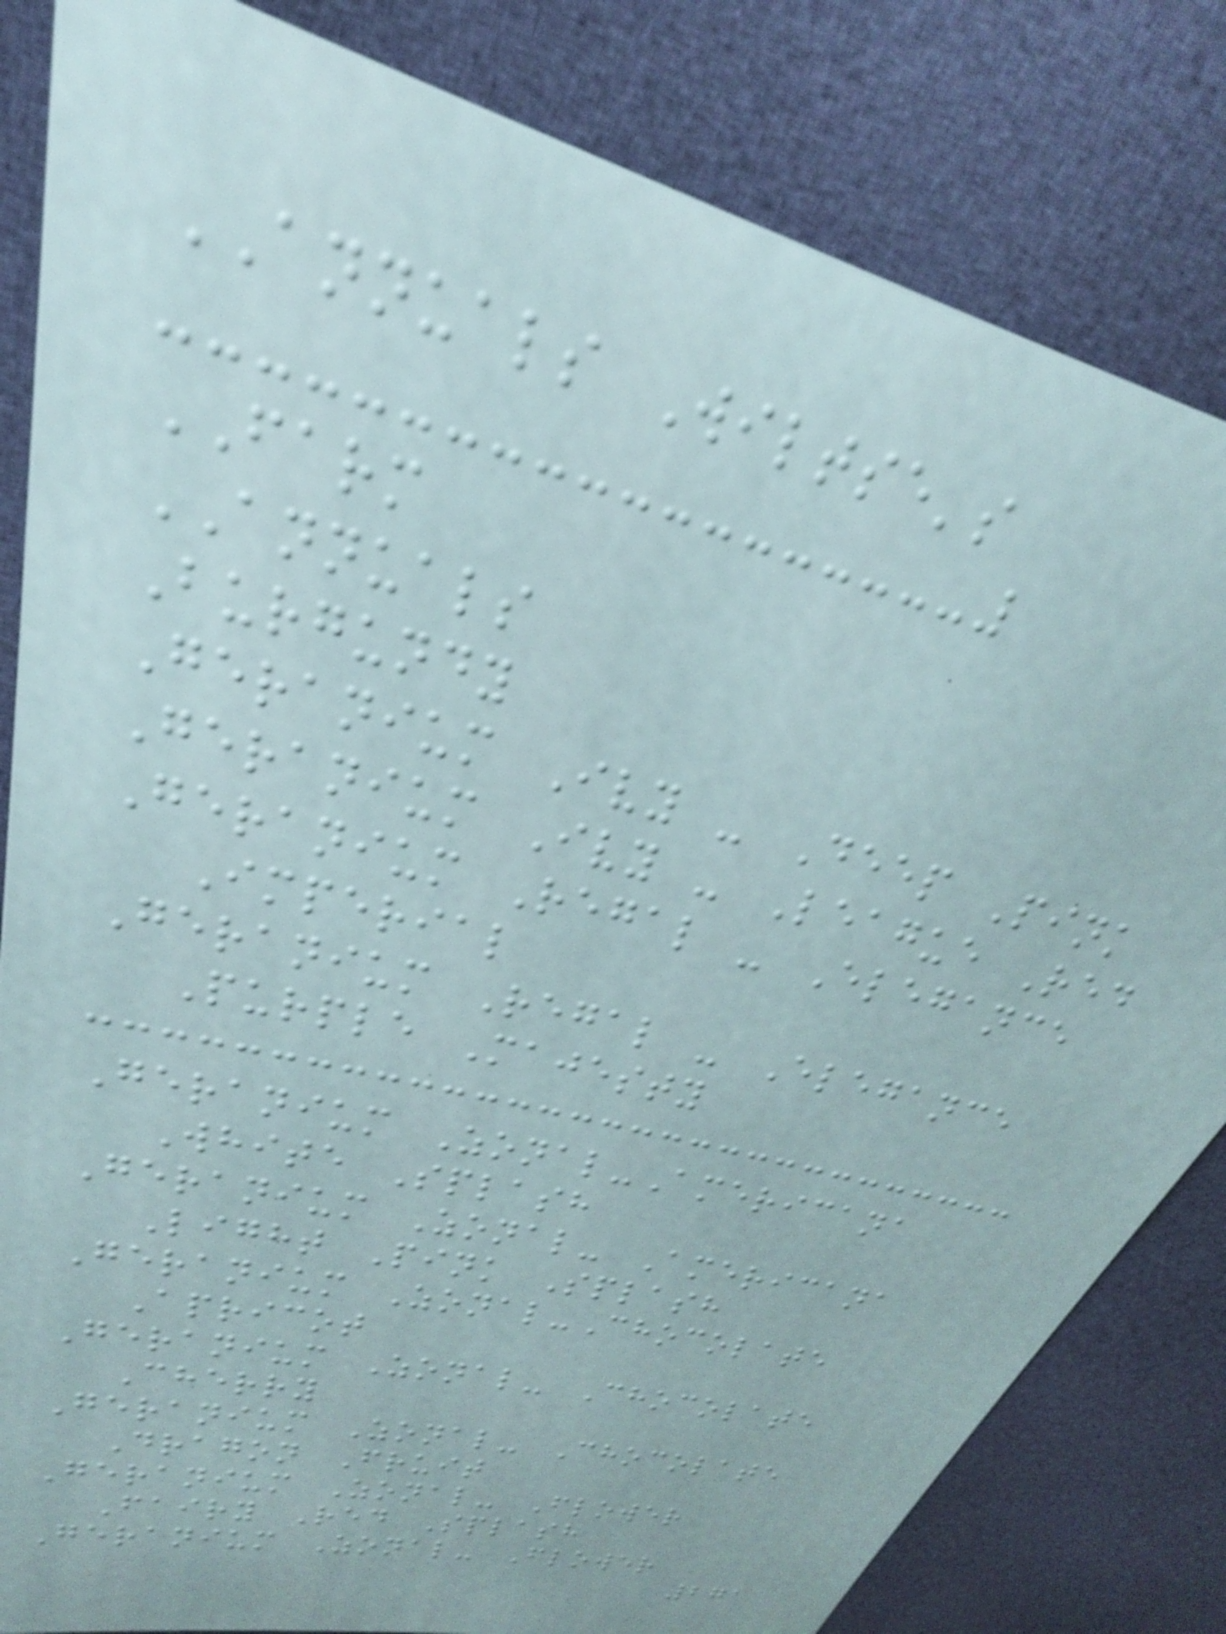ANNUALS Wiltse's
FARM
ANNUALS
Burgundy
Geranium Ivy - Deep Pink
Geranium Ivy - League Red
Geranium Regal - Elegance
Imperial
Geranium Regal - Elegance
Purple Majesty
Geranium Zonal-Americana
White Splash
Geranium Zonal- Americana
Light Pink Splash
Geranium Zonal-Chocolate
Apricot
Geranium Zonal- Chocolate
Cherry
Geranium Zonal- Chocolate
Dragon Fruit
Geranium Zonal- Flower
Fairy Red Splash
Geranium Zonal- Flower
271
